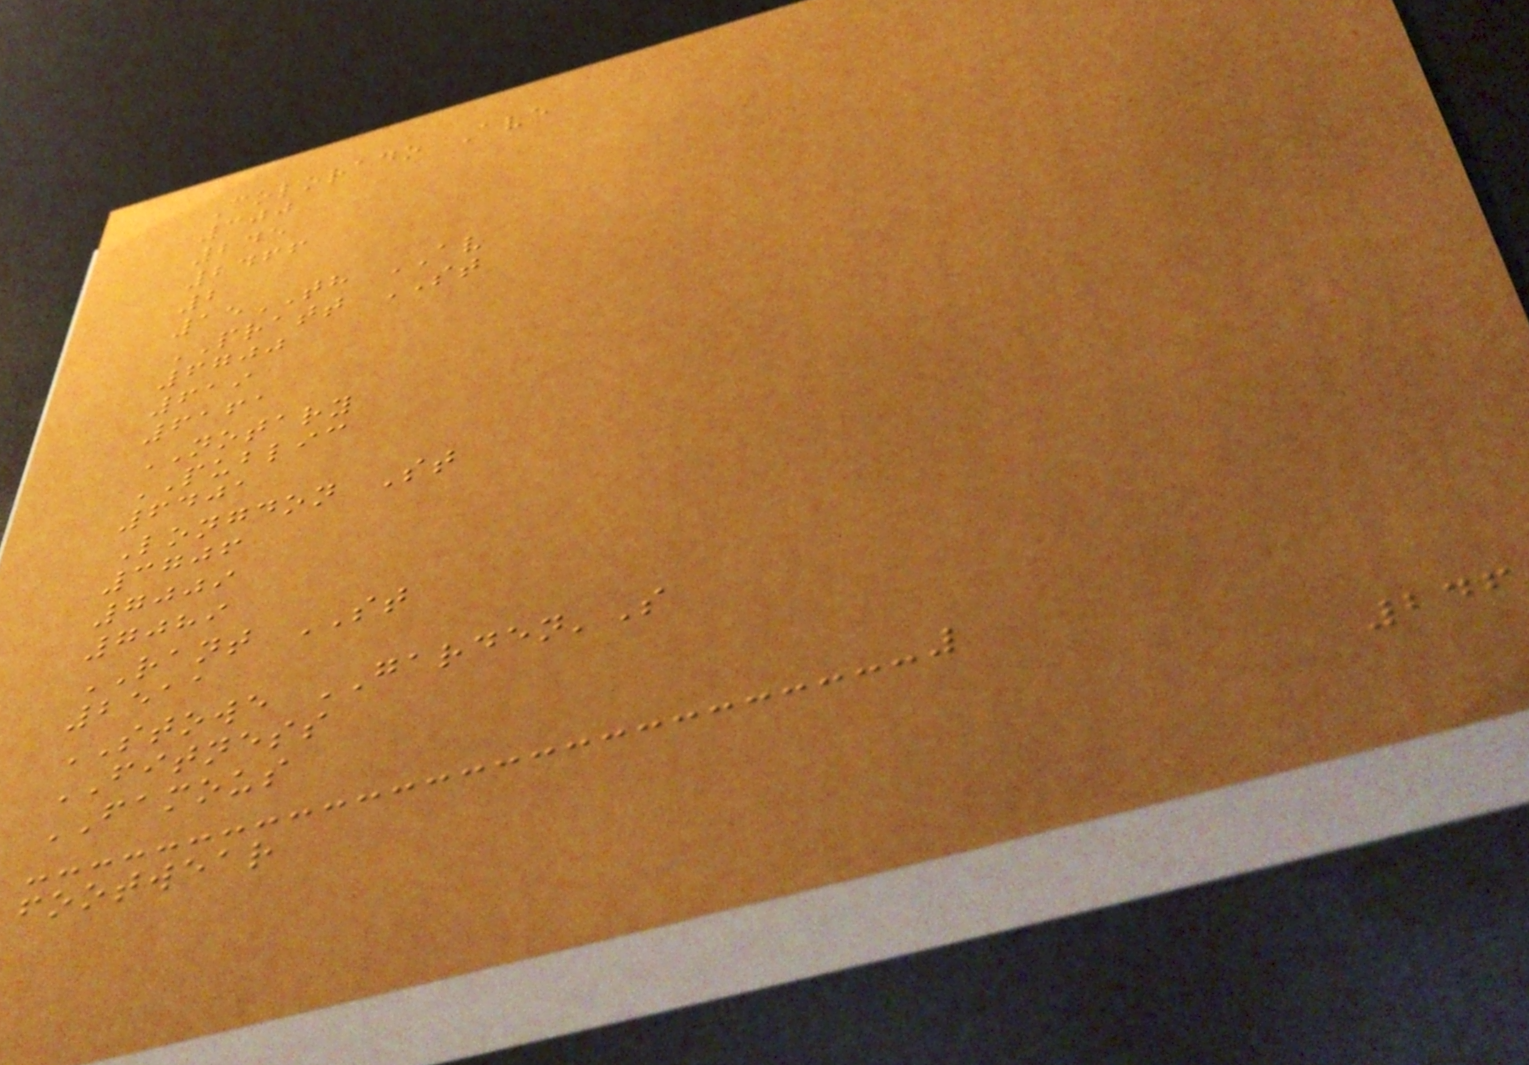Colorado Ave
300
245
2466
2
15TH AV
PRATT ST
6700
619
6161
NOTARY
PUBLIC
6401
Longdon St
3706
7009
7089
RANT ST
2511
STOWE GARDEN'S
FITNESS
FAMOUS
footwear
246
